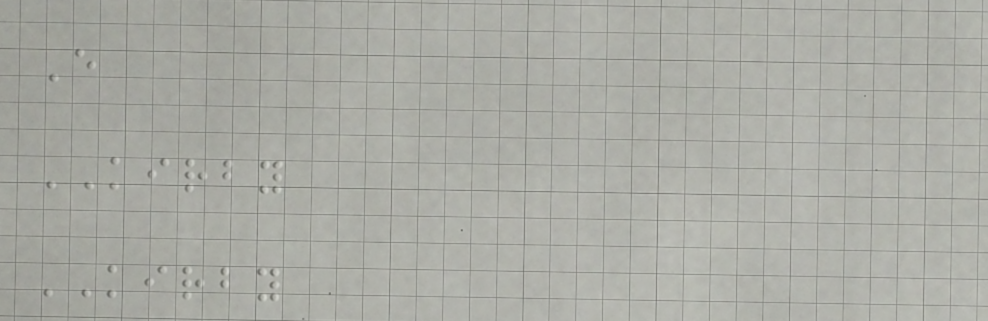E
KIRBY
KIRBY
